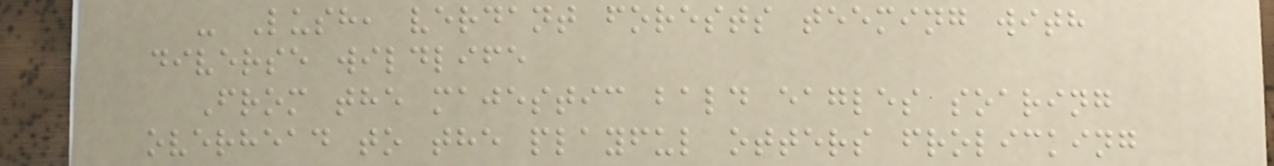- Lush, verdant forests teeming with
diverse wildlife
From the majestic bald eagles soaring
overhead to the playful otters frolicking
